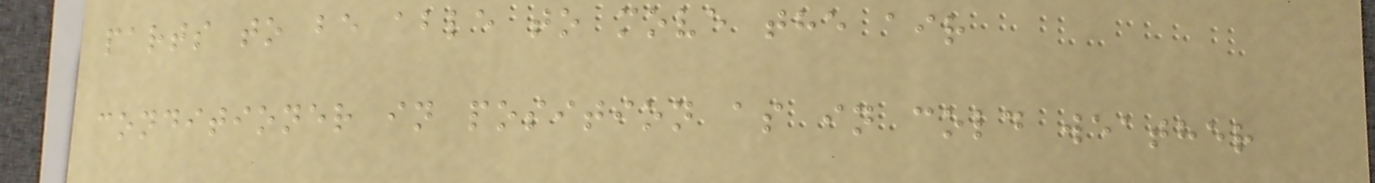parts to be able to move the air
conditioner in position as in cold weather
